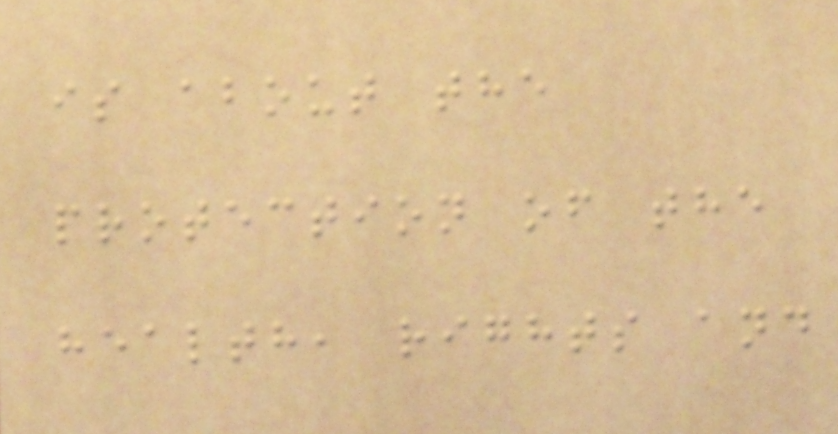is about the
protection of the
health, rights and
